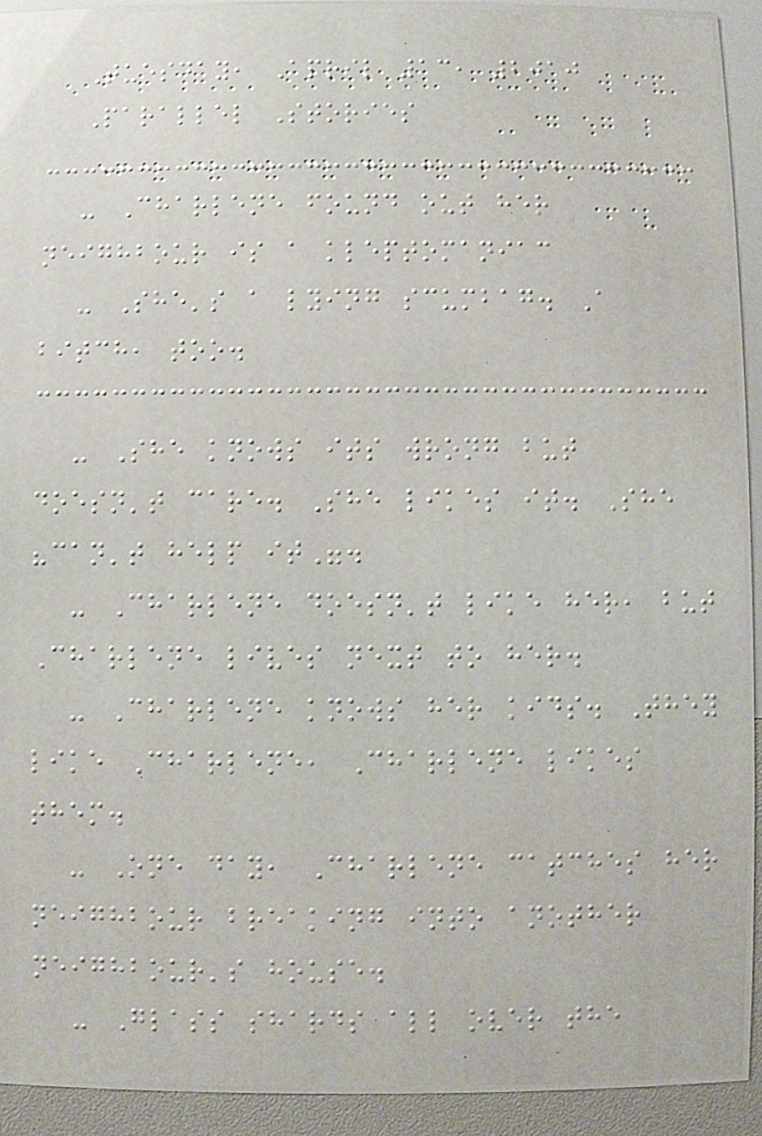Tuesday, April 13, 2010
Parallel Stories
- Charlene found out her
neighbour is a kleptomaniac
- She's a lying scumbag. A
bitch, too.
- She knows its wrong but
doesn't care. She likes it. She
"can't help it".
- Charlene doesn't like her, but
Charlene lives next to her.
- Charlene knows her kids. They
like Charlene, Charlene likes
them.
- One day, Charlene catches her
neighbour breaking into another
neighbour's house.
- Glass shards all over the
